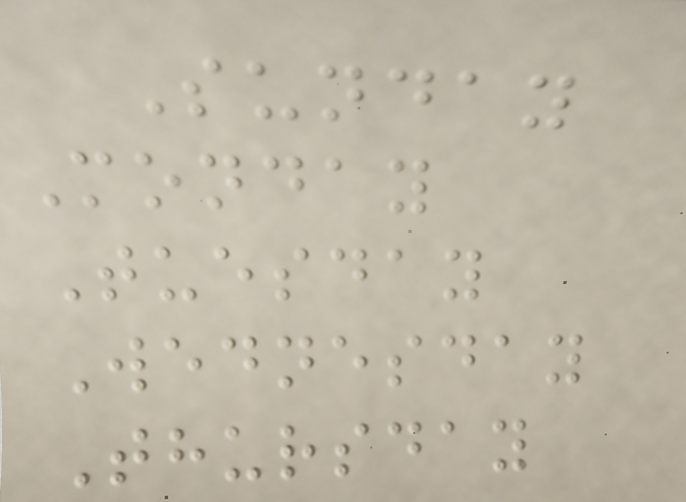Sunday
Monday
Tuesday
Wednesday
Thursday
